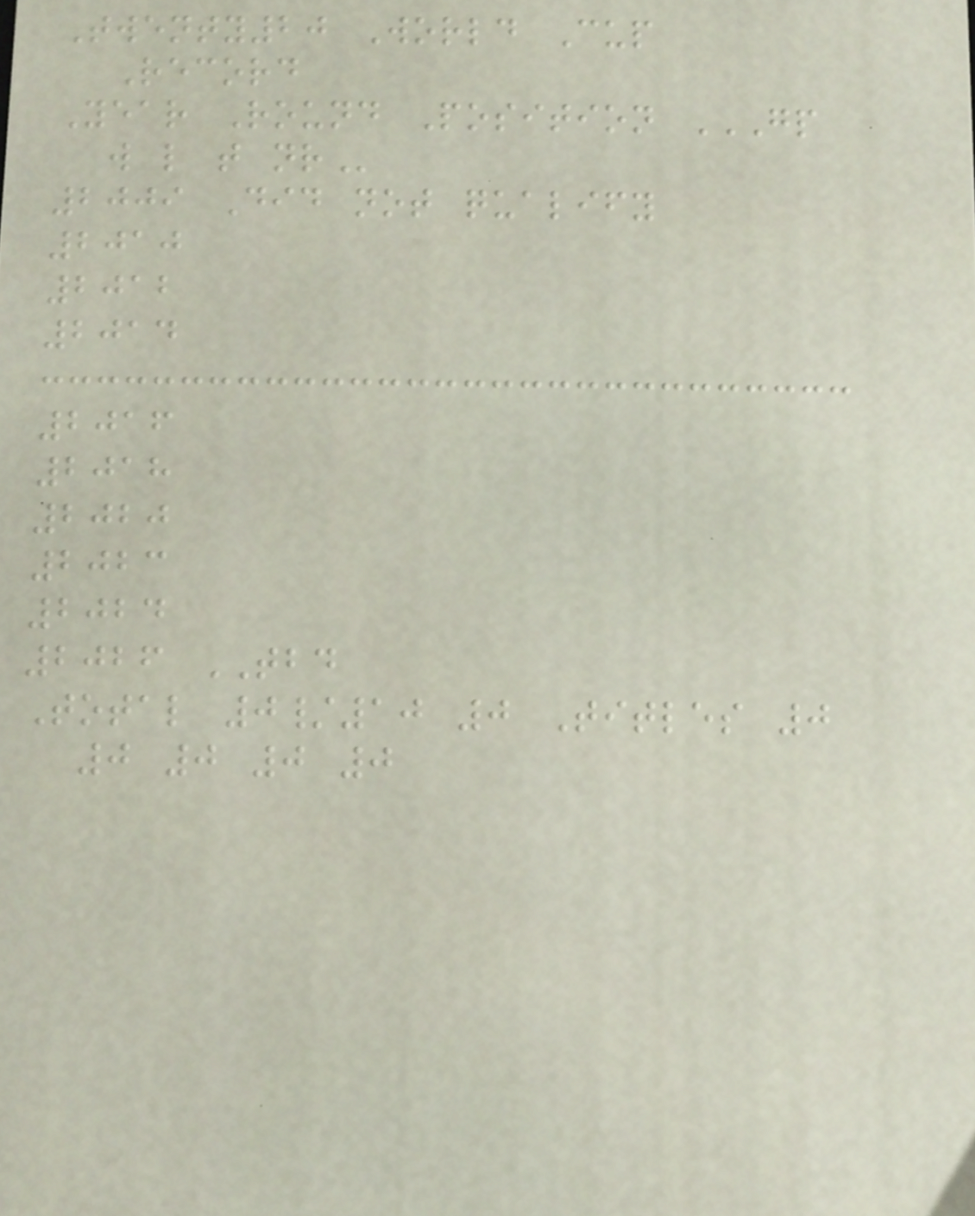Twenty20 World Cup
Record
Year Round Position GP
W L T NR
2009 Did not qualify
2010
2012
2014
2016
2018
2020
2023
2024
2026 TBD
Total 0/10 0 Titles 0
0 0 0 0
